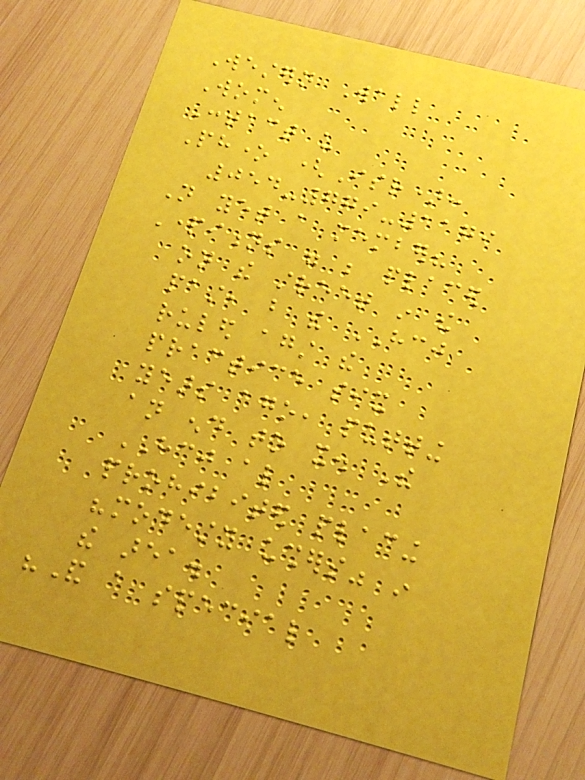Western Wall
Women
Contact us
Phone (Isr):
054-779-1179
Not yet a member?
Partitions were be placed
on the street in the
past, but the HCJ
ruled against the
practice six
years ago, putting
an end to it. The
HCJ also
prohibited placing
"modesty ushers" in
the area.
"And a special
